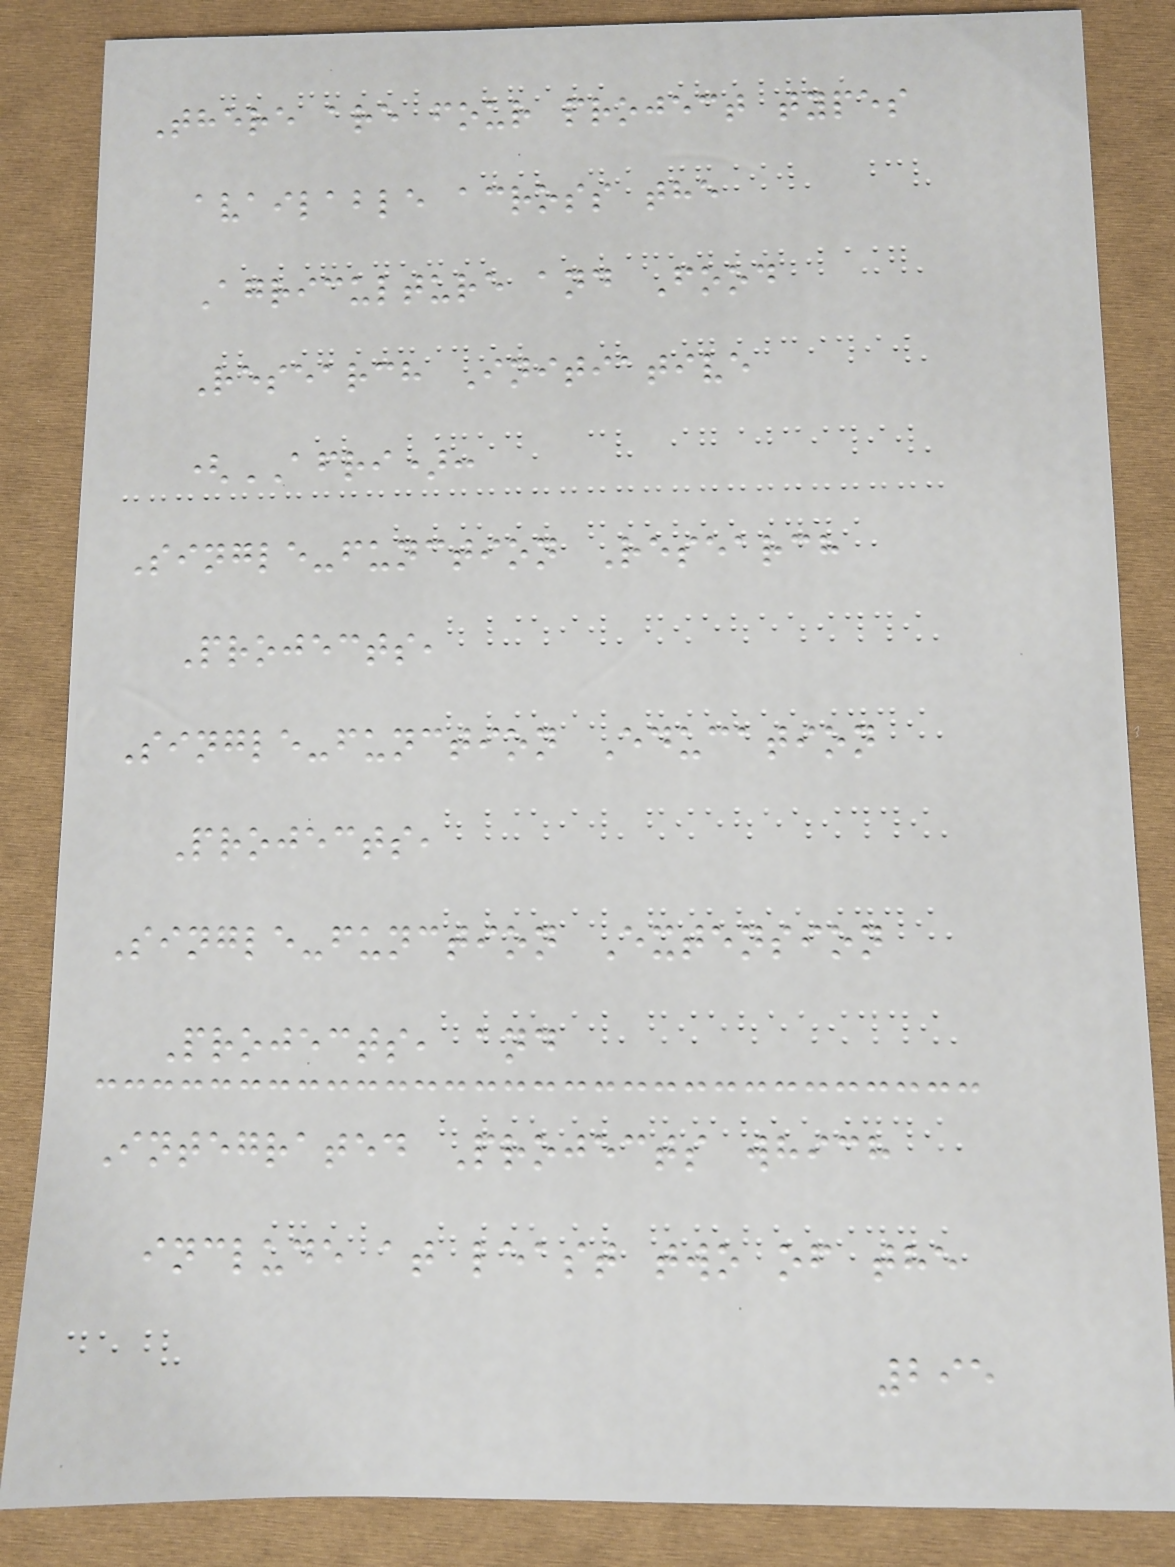There are four project types
available across the
Agriculture and Food
Research Initiative
(AFRI):
Single-function Research
Projects,
Single-function Education
Projects,
Single-function Extension
Projects, and
Integrated Projects which
include at least two of the
295
